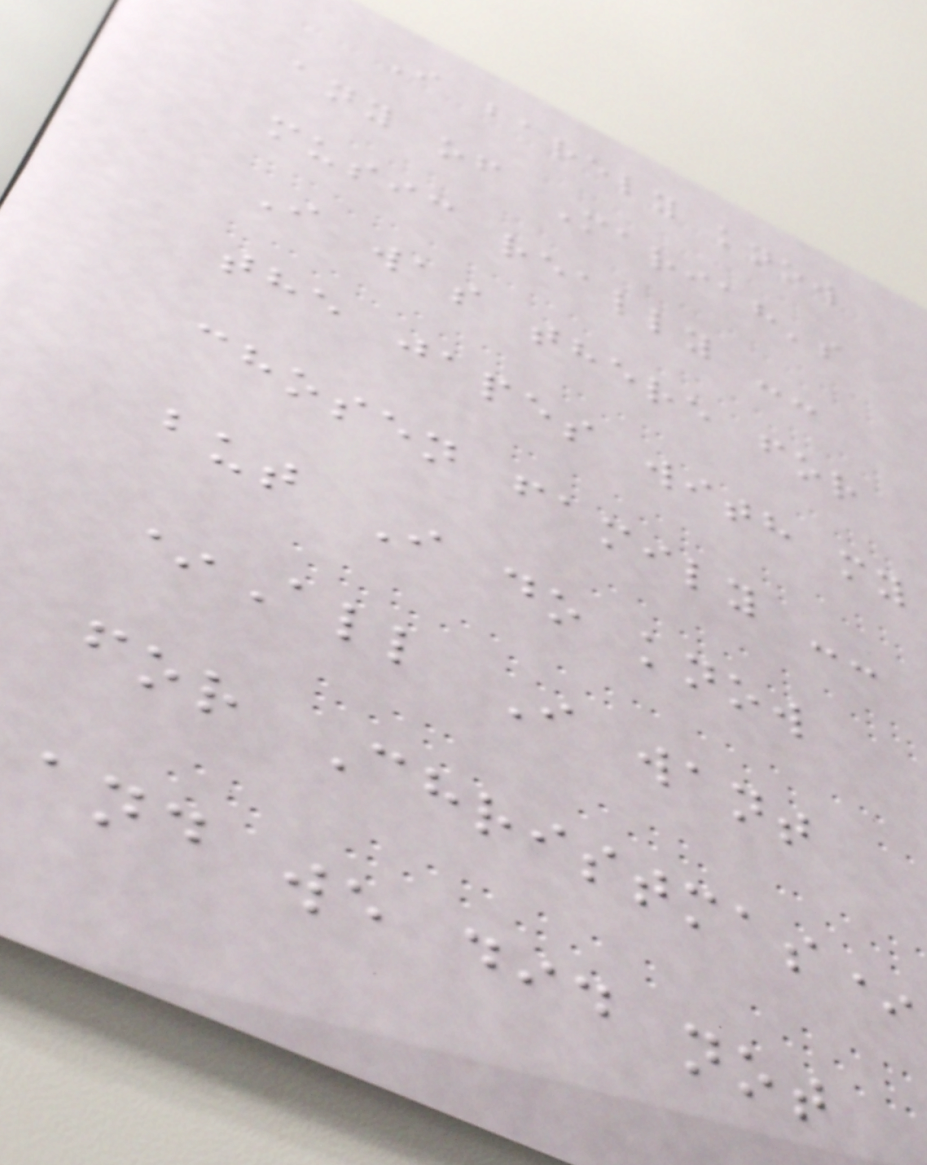I barely know
any of Mariah's
music really --
I was there for
the japes with my
chosen family --
but I do know
*All I want
for Christmas*
and we did not
